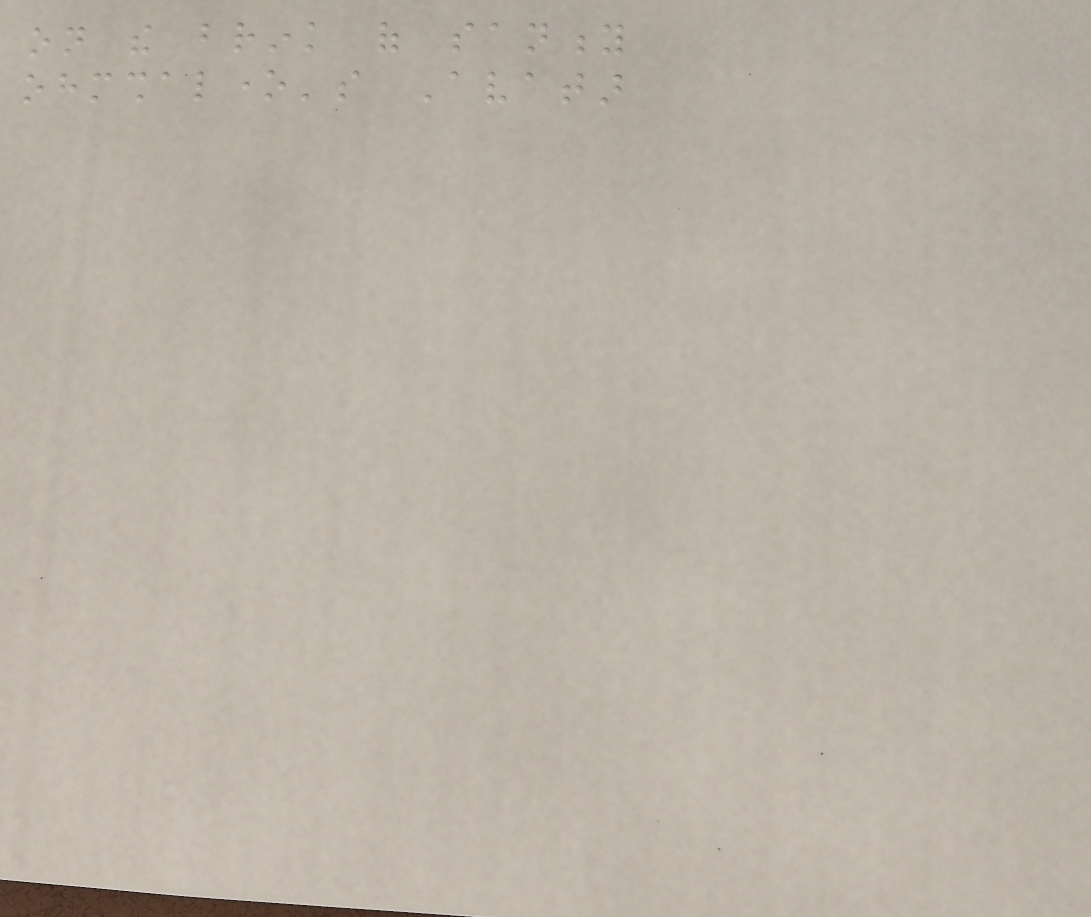on the brink of sanity
ohmshalone's Avatar
